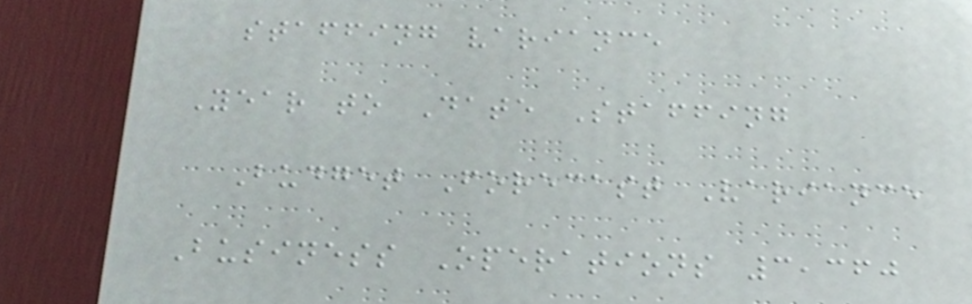staffing variance
Year to Date Staffing
Budget Forecast Variance
Business Operations 3,360
